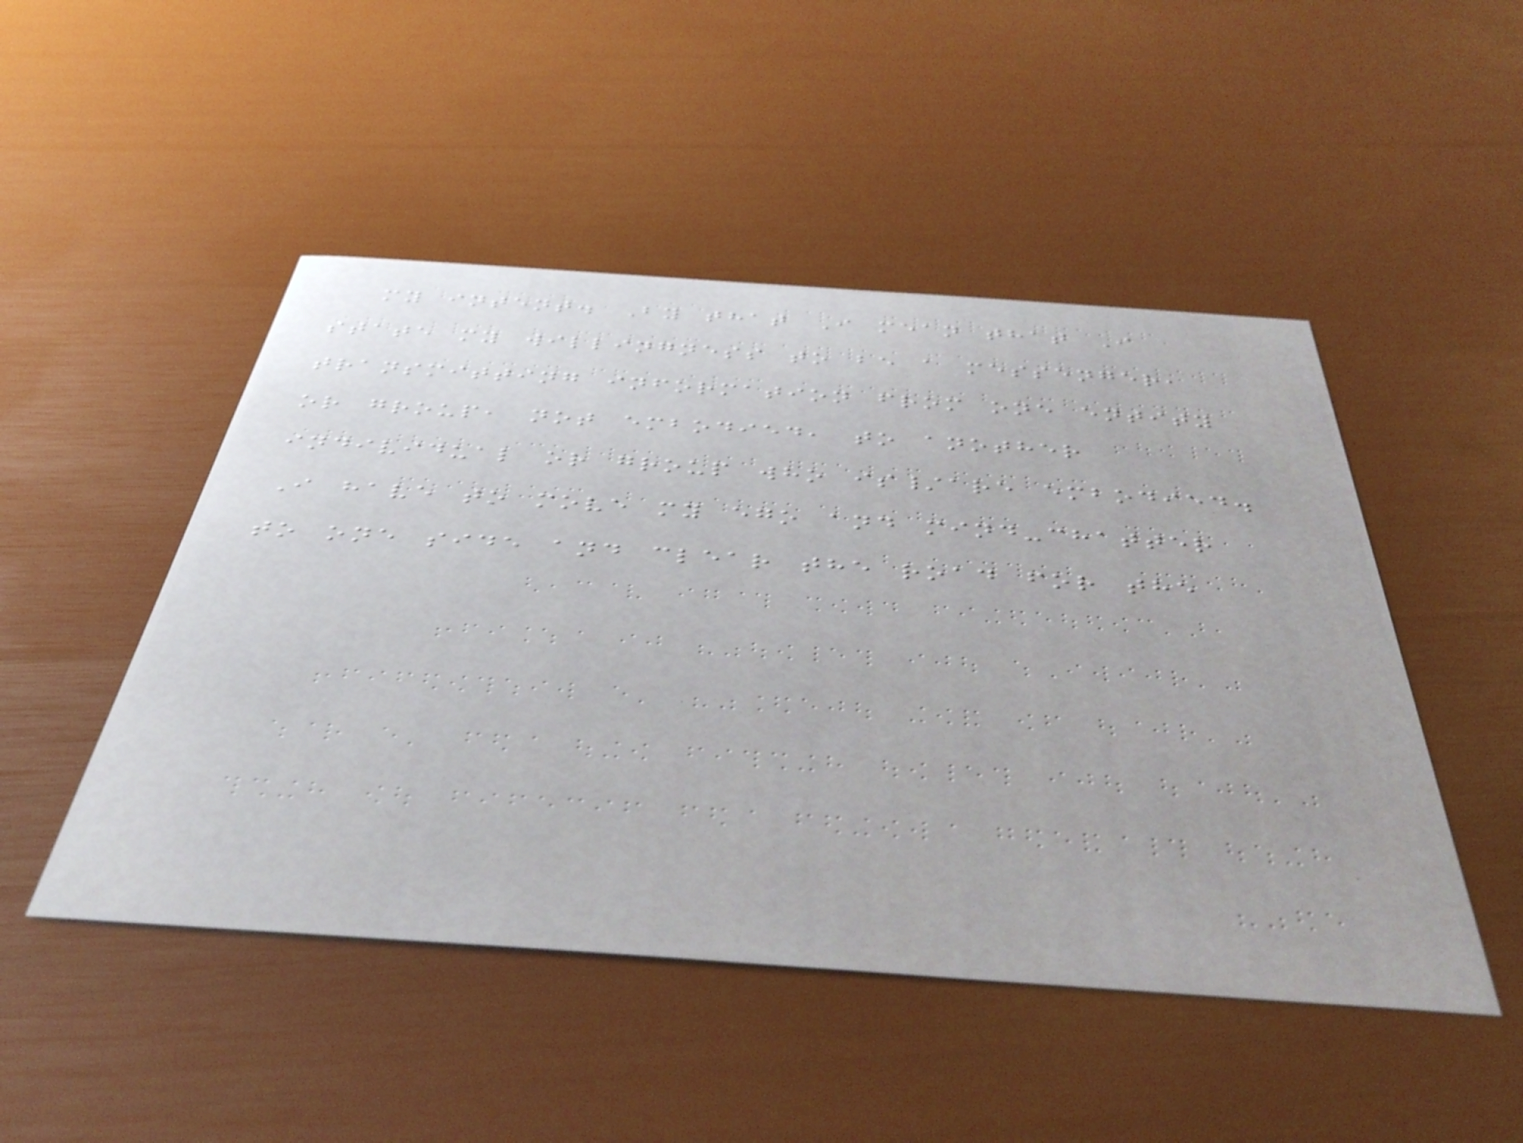my intent. By that I mean that I
state my willingness to be a messenger,
transmitting information from one entity
or group, not embodied, to another
individual or group who is/are embodied.
I have to move my ego and mind-chatter
to one side and clear the road for the
